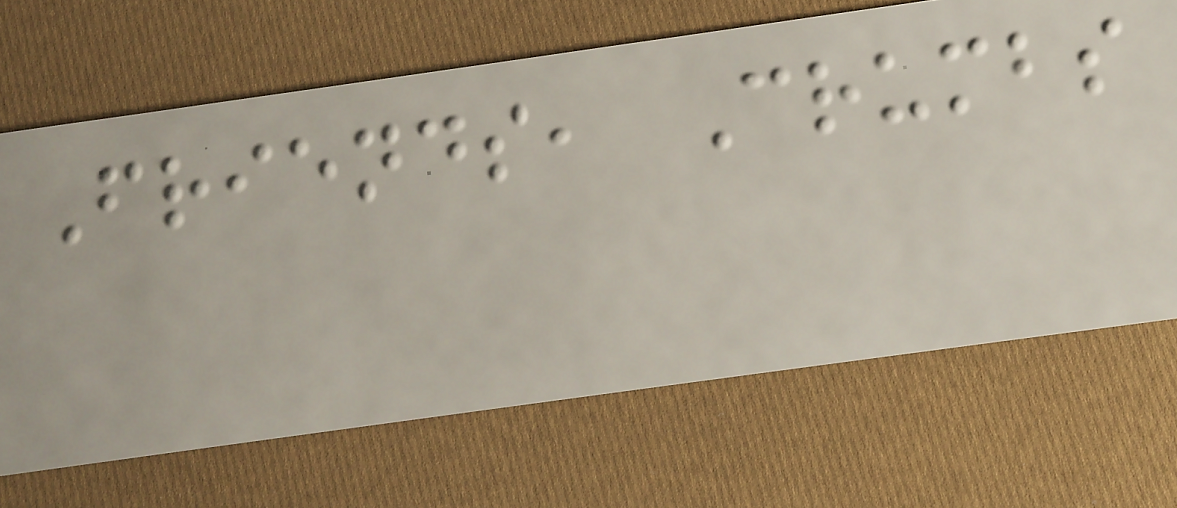Friends, Crumbs
